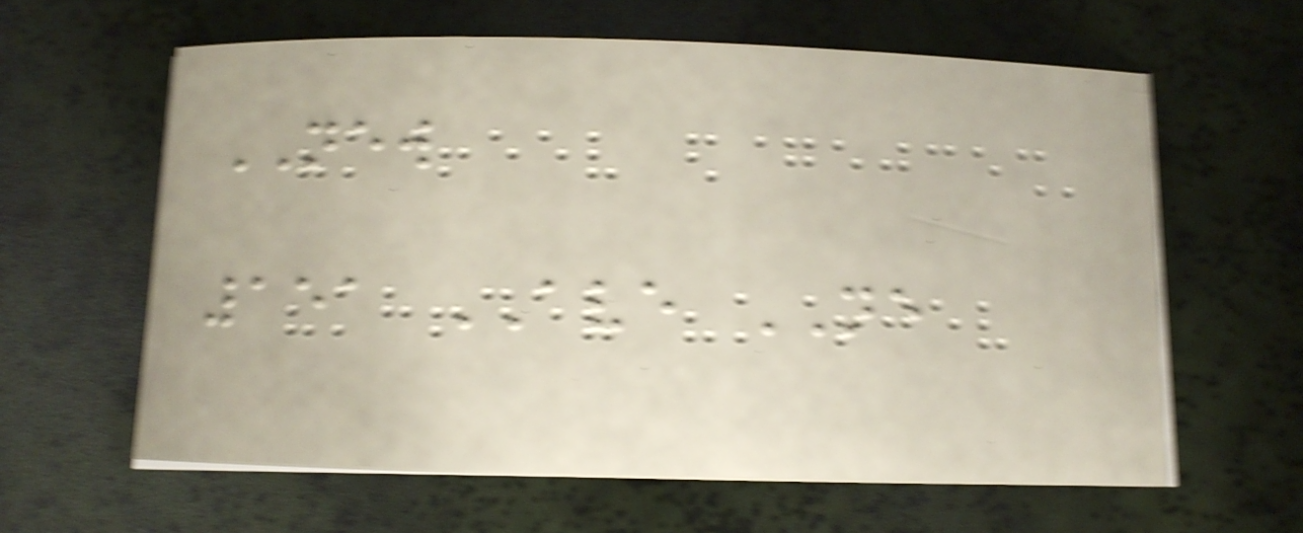NEW
151 AVE NE
